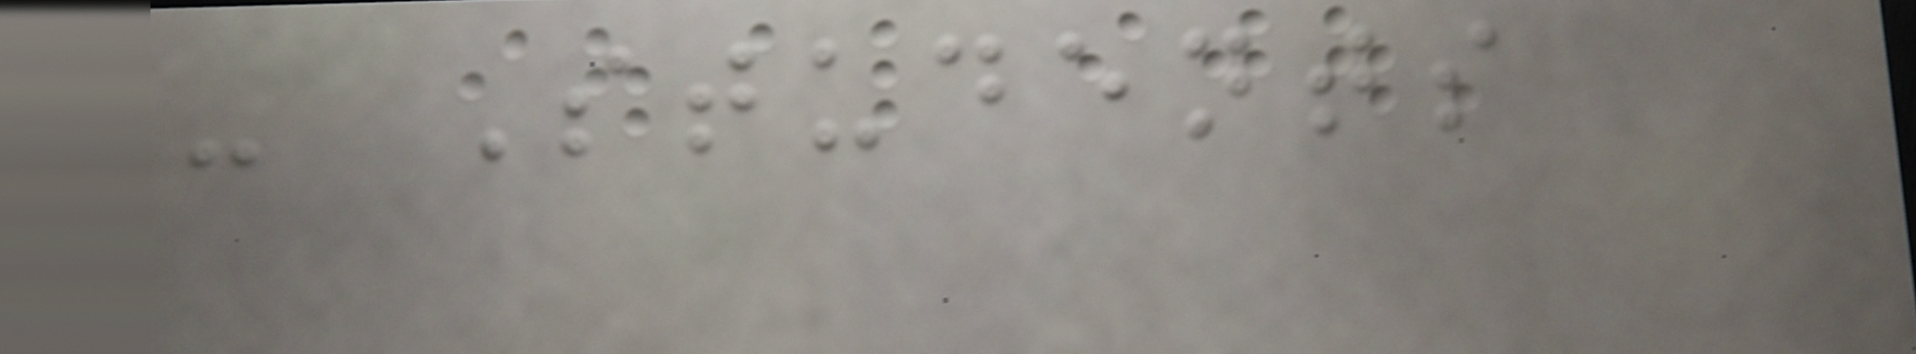- Students
